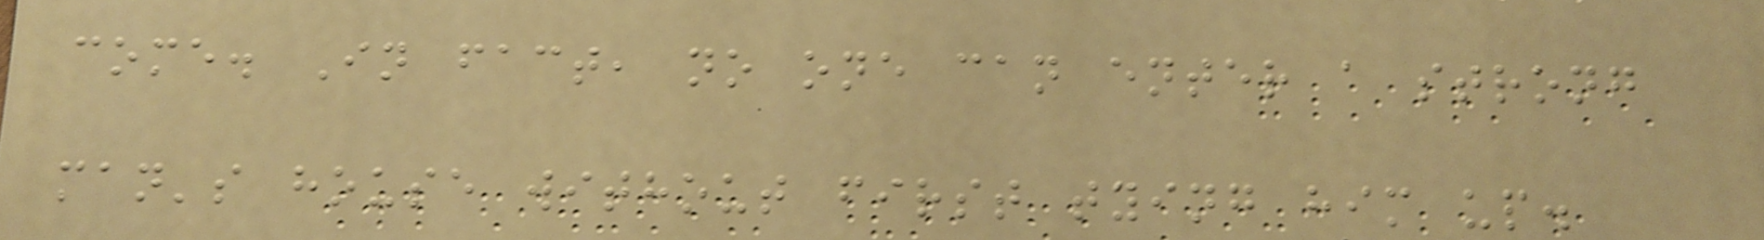come. In fact, no one can enter a strong
man's house without first tying him up.
